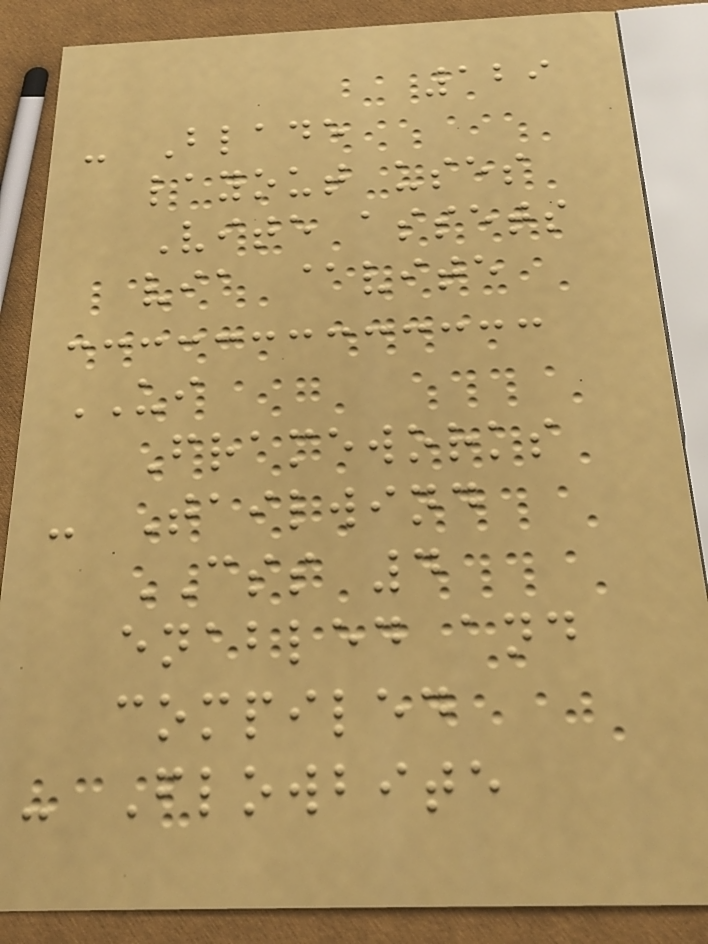129
- Blade
layout uses
Vite assets
via @vite
UI
Frameworks
- Tailwind
CSS 4
enabled and
compiled
- Flowbite
